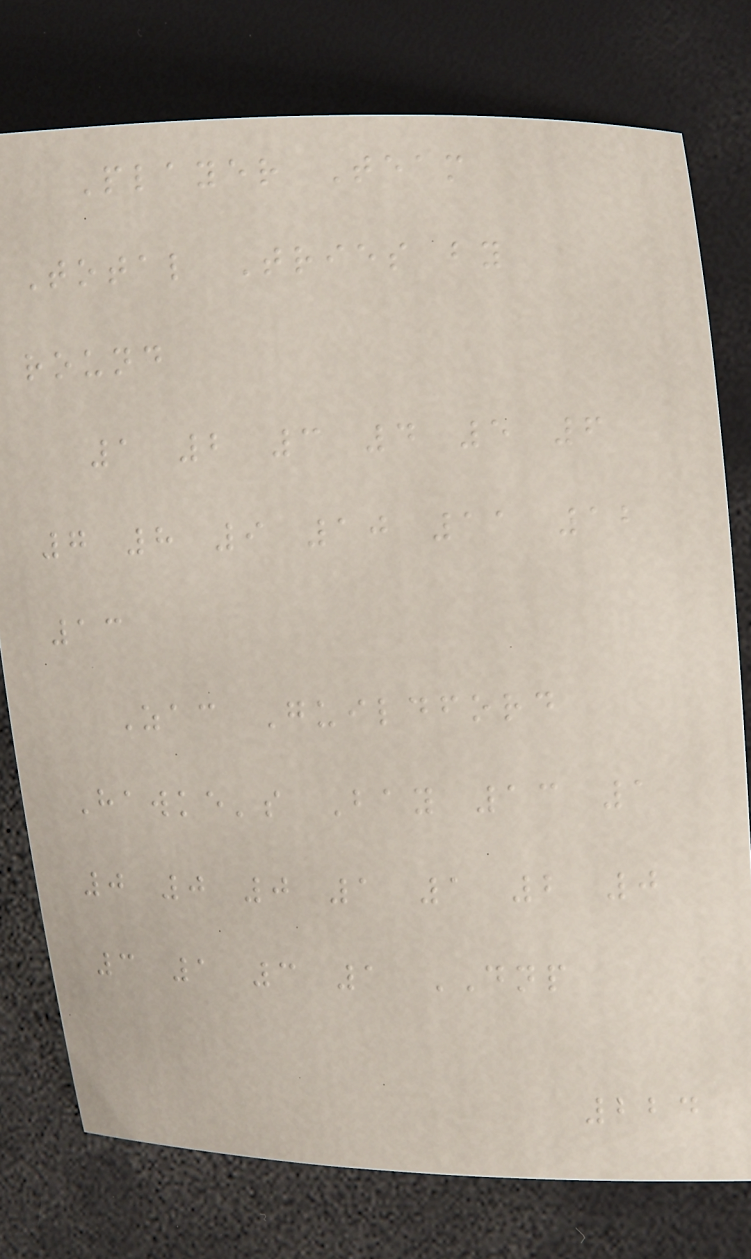Player Team
Total Tries by
round
1 2 3 4 5 6
7 8 9 10 11 12
13
Zac Guildford
Hawke's Bay 13 1
0 0 0 1 1 2 0
3 1 3 1 DNP
224
